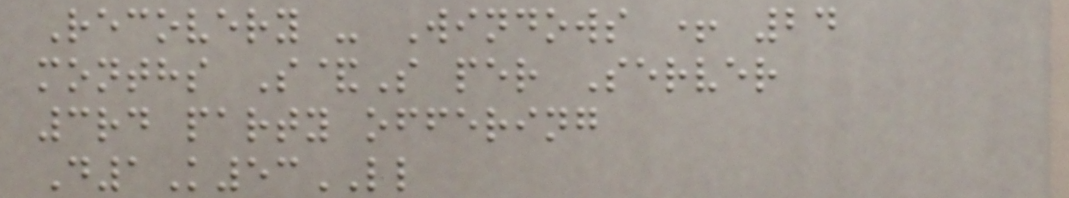Recovery - Windows + 24
months S&S per Server
3rd party offering
D1K53LL
